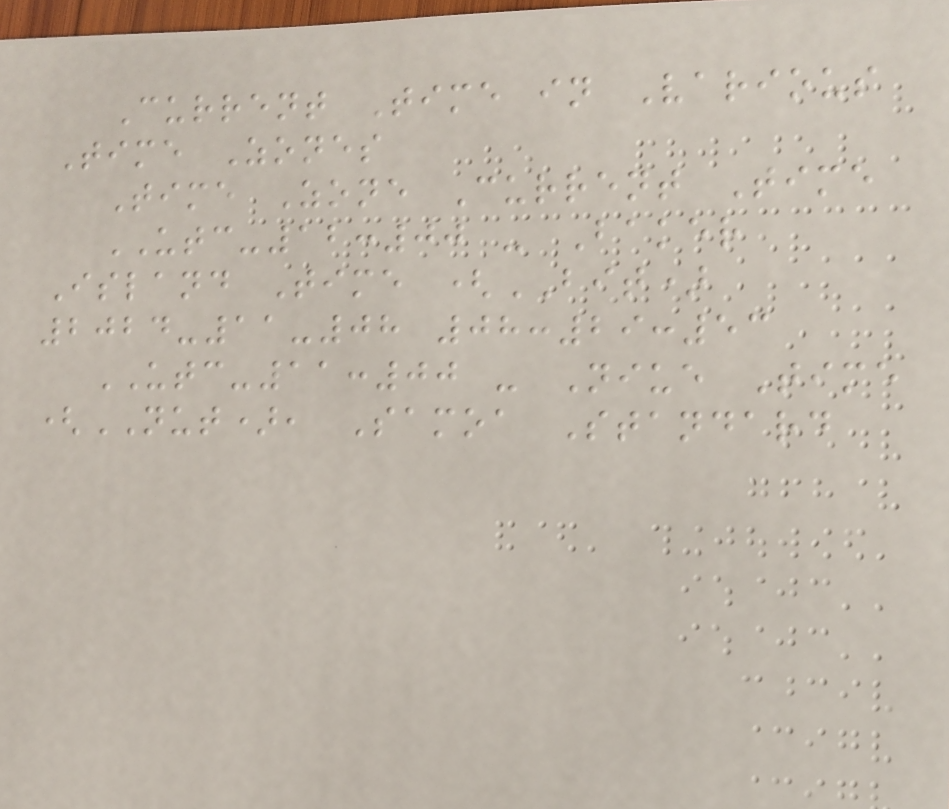Current Time in Various
Time Zones
Time Zone Current Time
UTC-12:00 - Baker
Island Time (BIT)
2024-11-08 08:29:53
UTC-11:00 - Niue Time
(NUT), Samoa Standard
